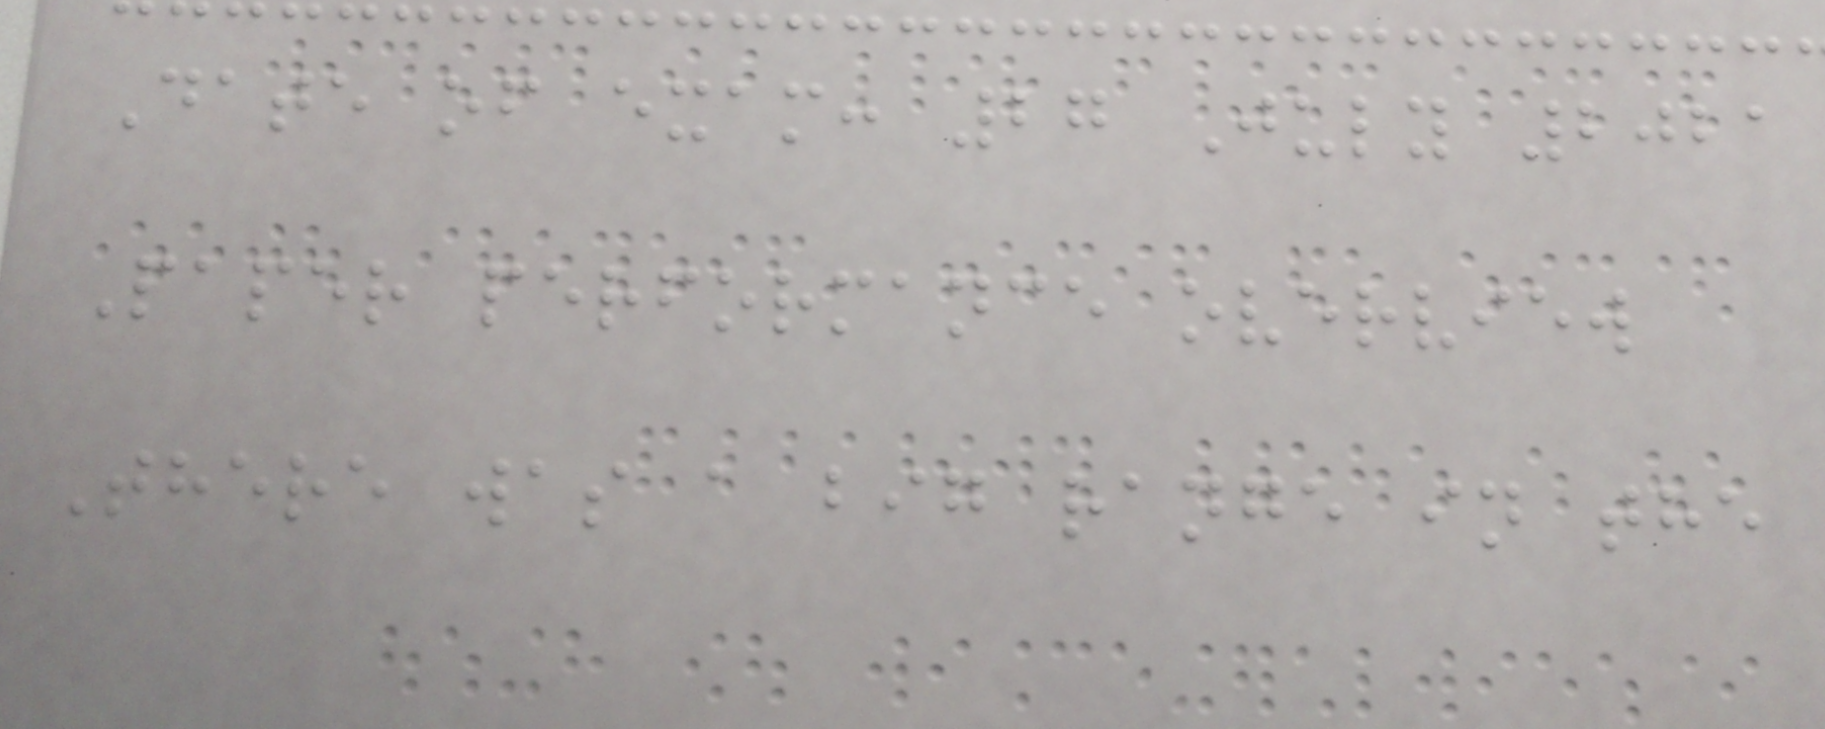Date of exam: 27 July 2021
Paper performance overview
There was a big range in the
